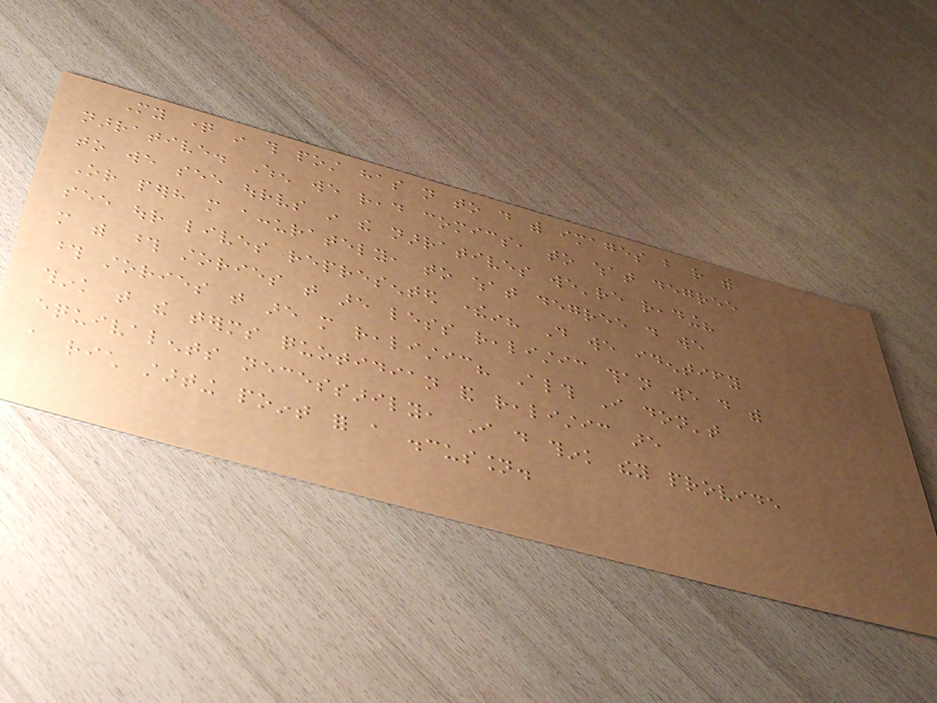My question in this post has not to do with images but rather with
narrative. When we read comics, to what degree
to we see ourselves in the narratives we're reading?
Or perhaps more accurately, to what degree do we
see our lives represented therein? Do we identify
more with those stories that are less realistic than we do with
those stories that are more realistic? Although I don't
think that the terms quotidian and realistic are
equivalents necessarily, I do think they provide
a rich starting point for a discussion.
